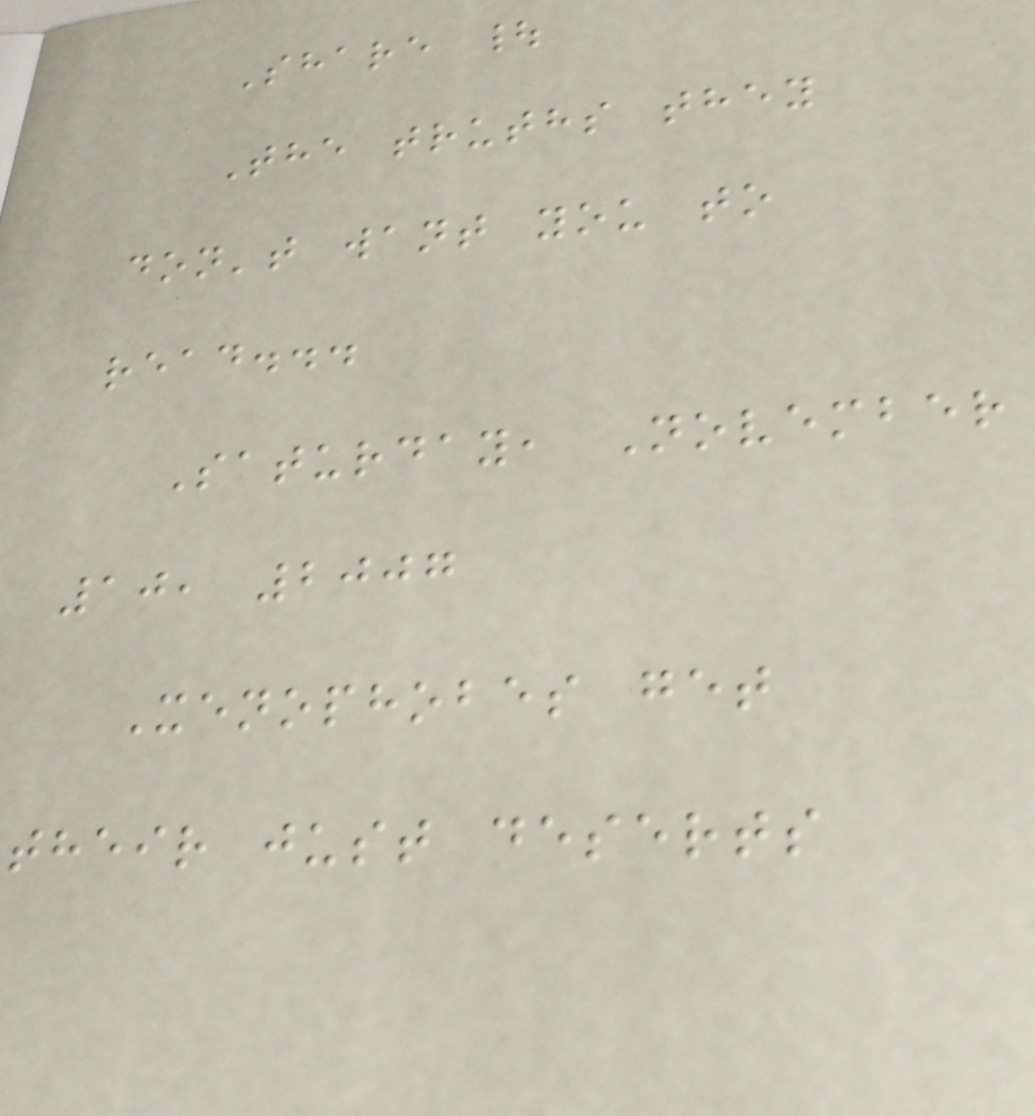Share |
The truths they
don't want you to
read...
Saturday, November
10, 2007
Xenophobes get
their just deserts
